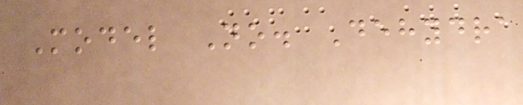Model No. Dehydra
